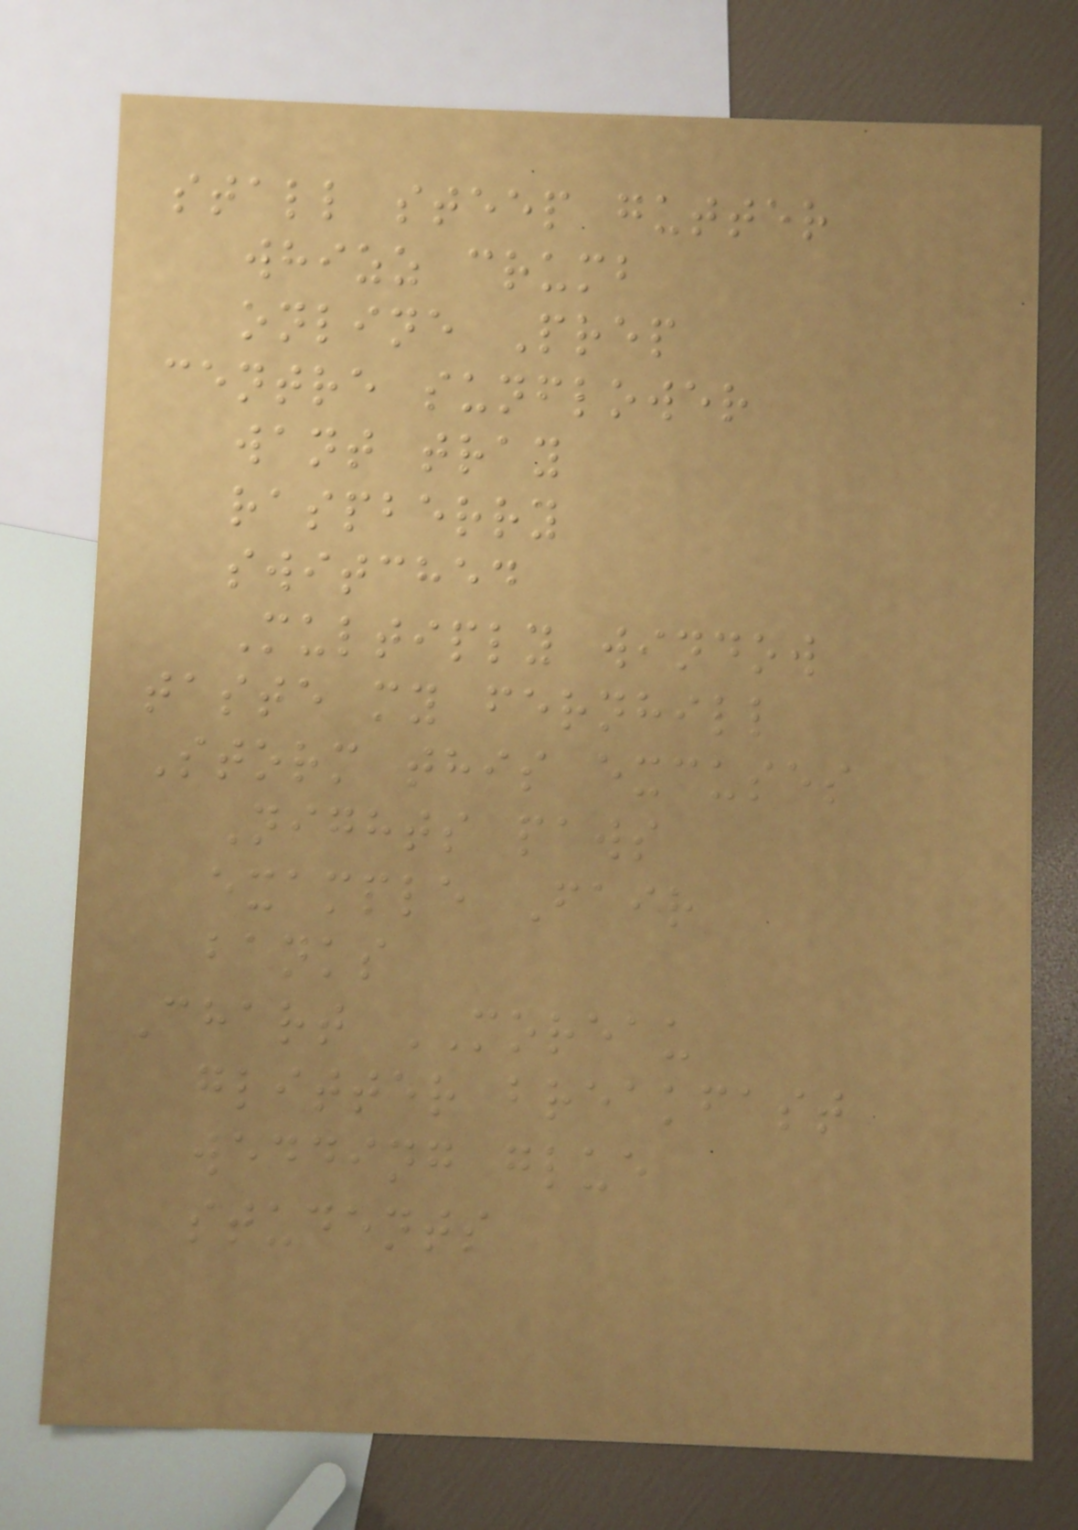stall steep gutter
whizz crumb
online Prep
centre sunflower
want tray
raspberry
switched
Multiply window
taste my fernhill
Storm this excuses
Nights paws
example Fair
banks
Chart MOREAU
glitter breakfast
wedding glue
students
